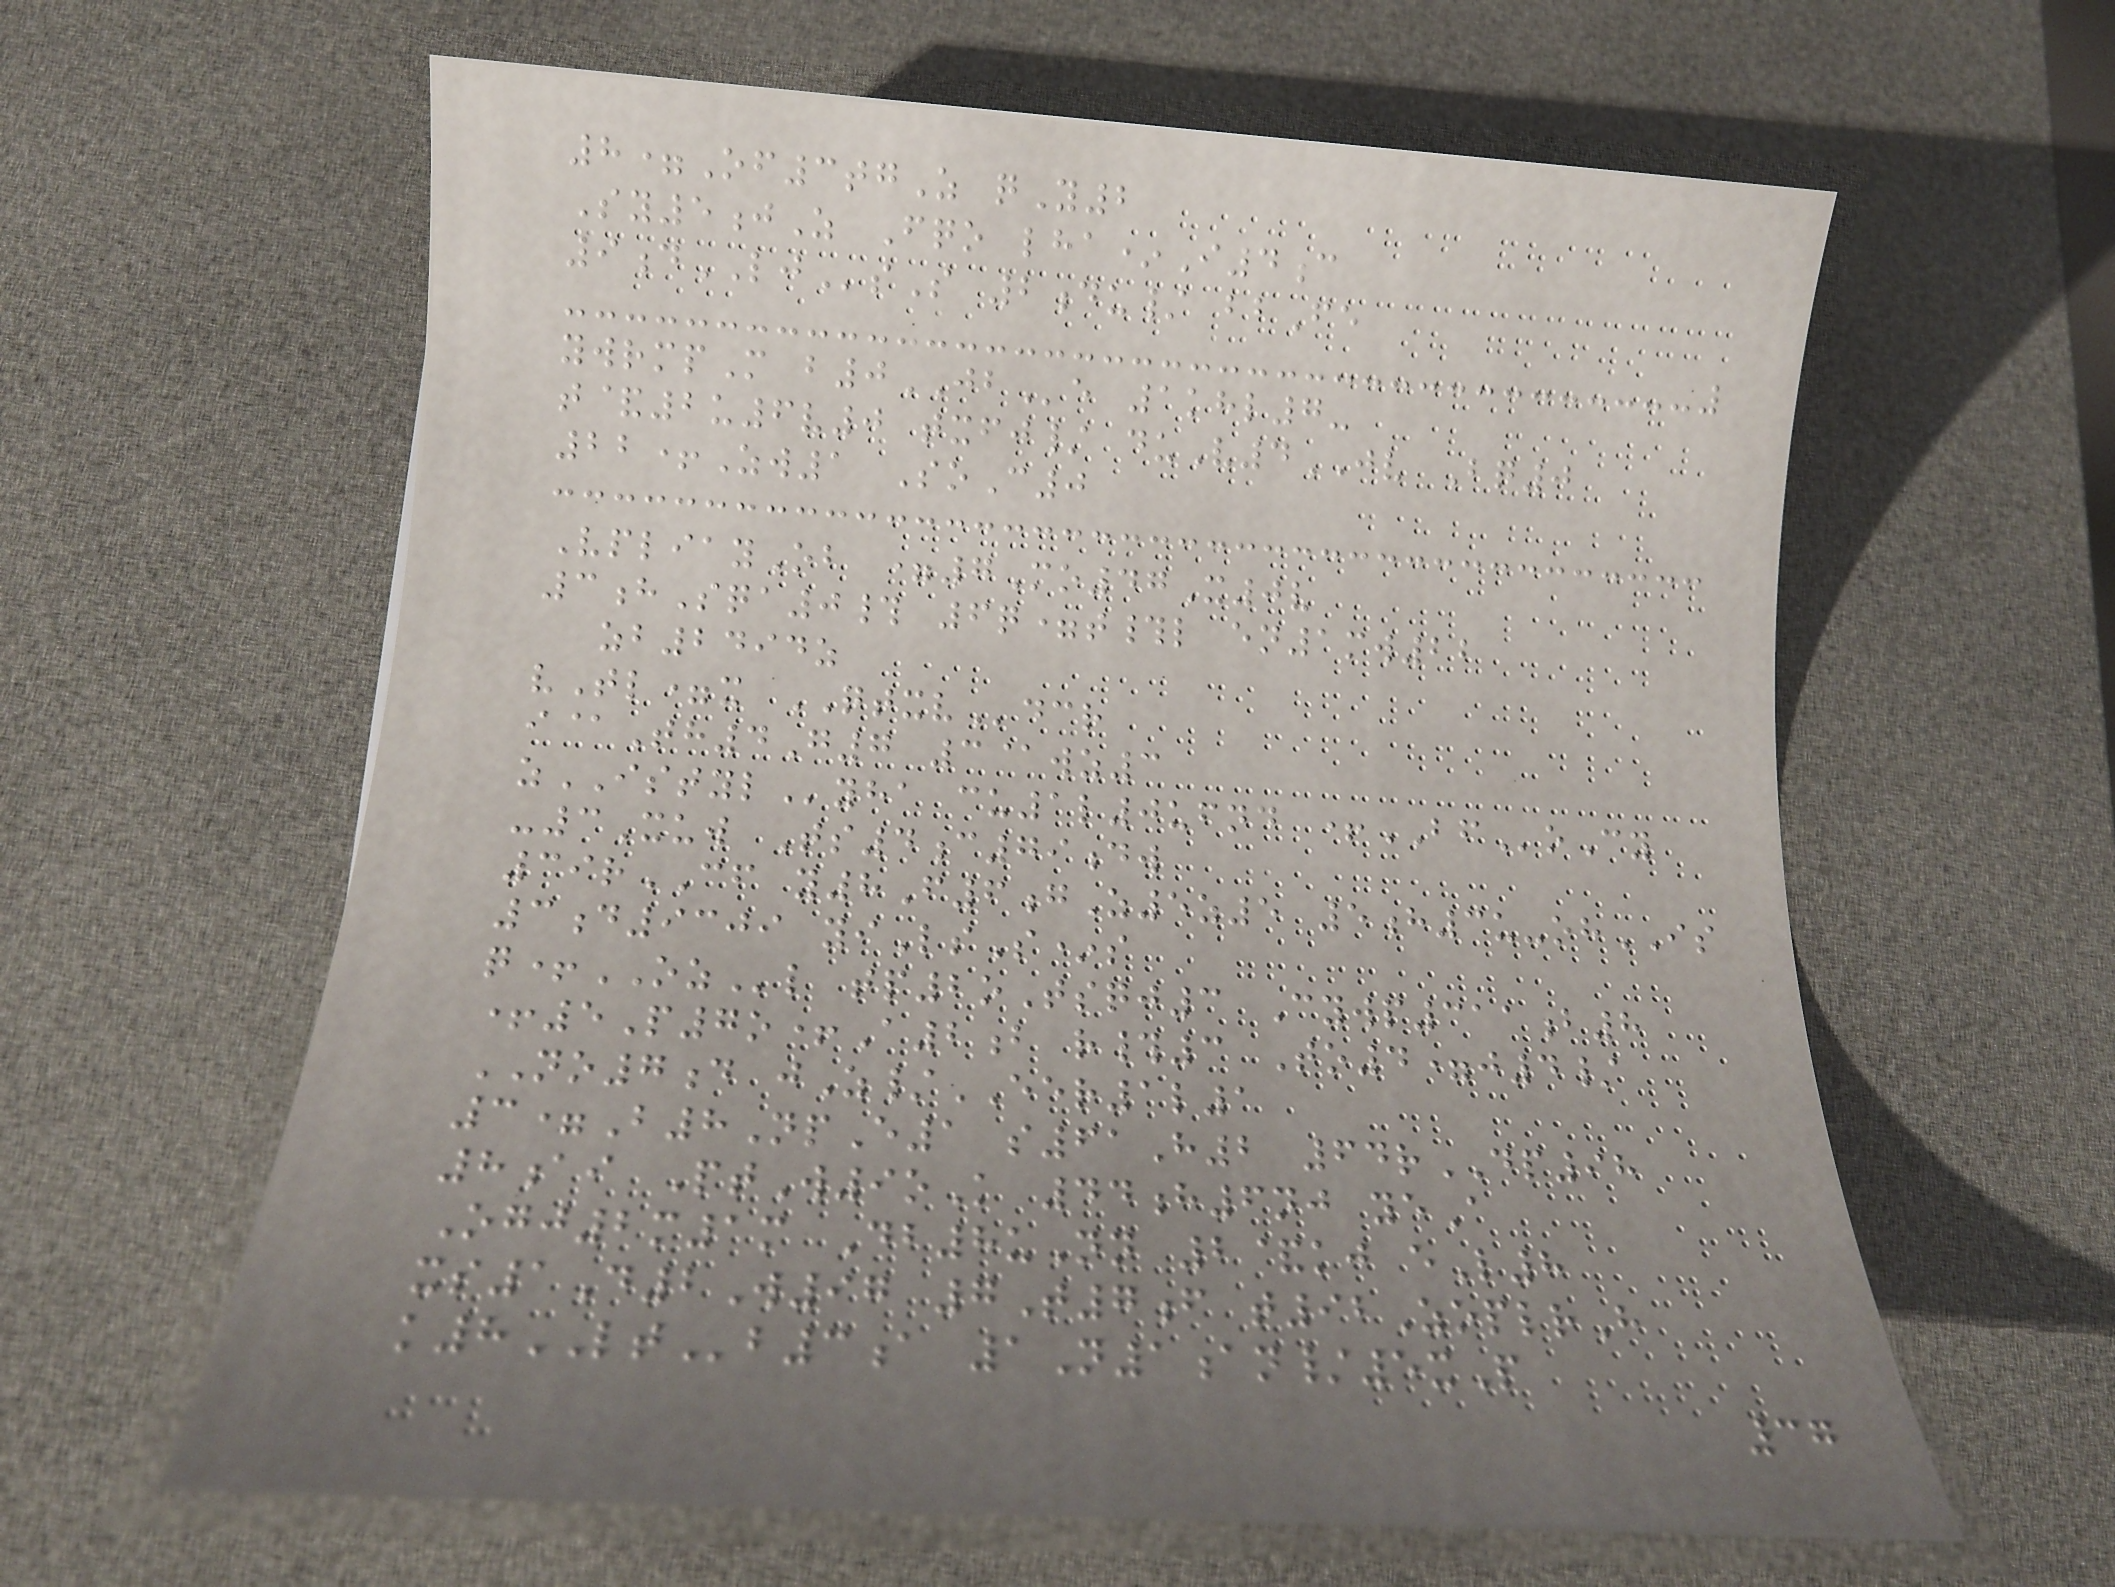8=Of3tgZ qY2
Sy5jZ Fqo lha*I4c
9dLJsS 2du/ bbFe
ywrmpM b0JBe 1khl7-
t&2u6v0 txfj/ duV4JV Bq0
22+Zw1 SoC0
VpliayOb =7Mo47X0v
3hSqa0# 6q=t#l en1mw22
zb2494z
vTl=x QTXVdcr
i@Th4G7 3@wz3
zISTYLyha cu1l0ufnd +BFoCy
-3Xuw Ts4c79dw
39rCF y8F6gZ5z5 5h3u-ohIS
3d9309 yiLsS*s
q+OZl tp2oTsqj3 Cywp311b8
+5P7o+A2b r#3 To4=j4/
NO7d jZ/EER1l1
3=B8NpE1 s61H2 64rDP98
8ai PtW9oK 44h6nj yeA
Ogj2m1m Db8uNn 2&kj eL8
xs1D2W97 7T7f t92ZoplrH
k8LTb3a 1N1an/5xP
37
